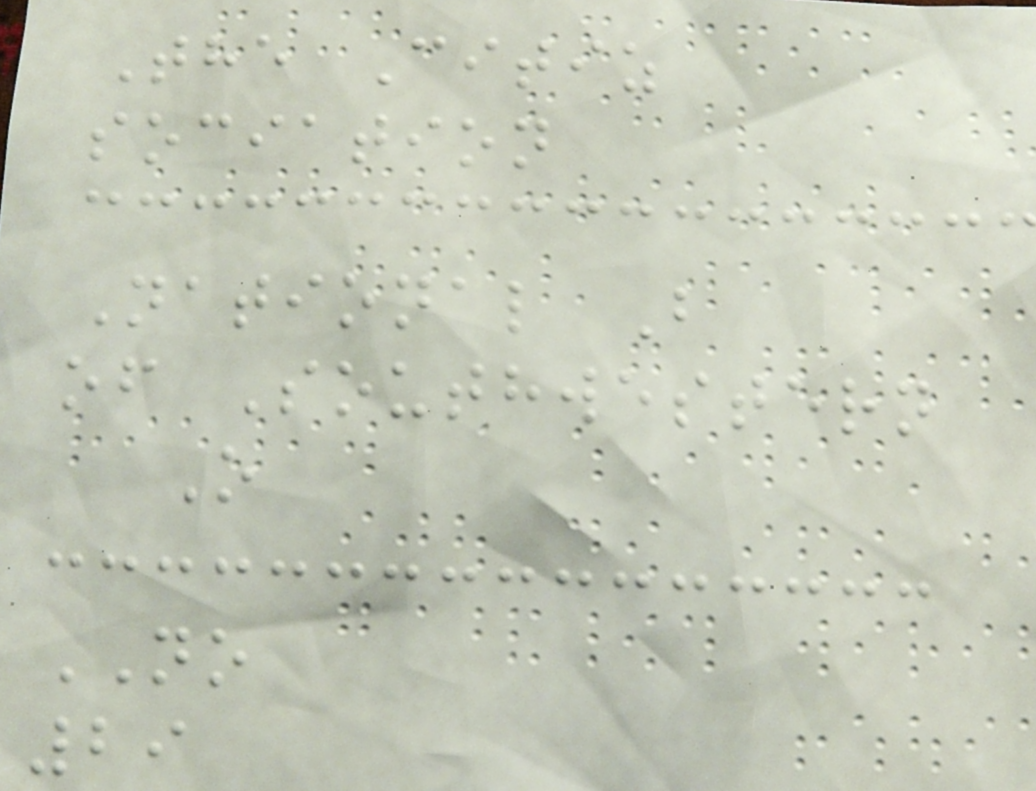The Citiz
sociation
National B
of Southwestern
O
NO
29
